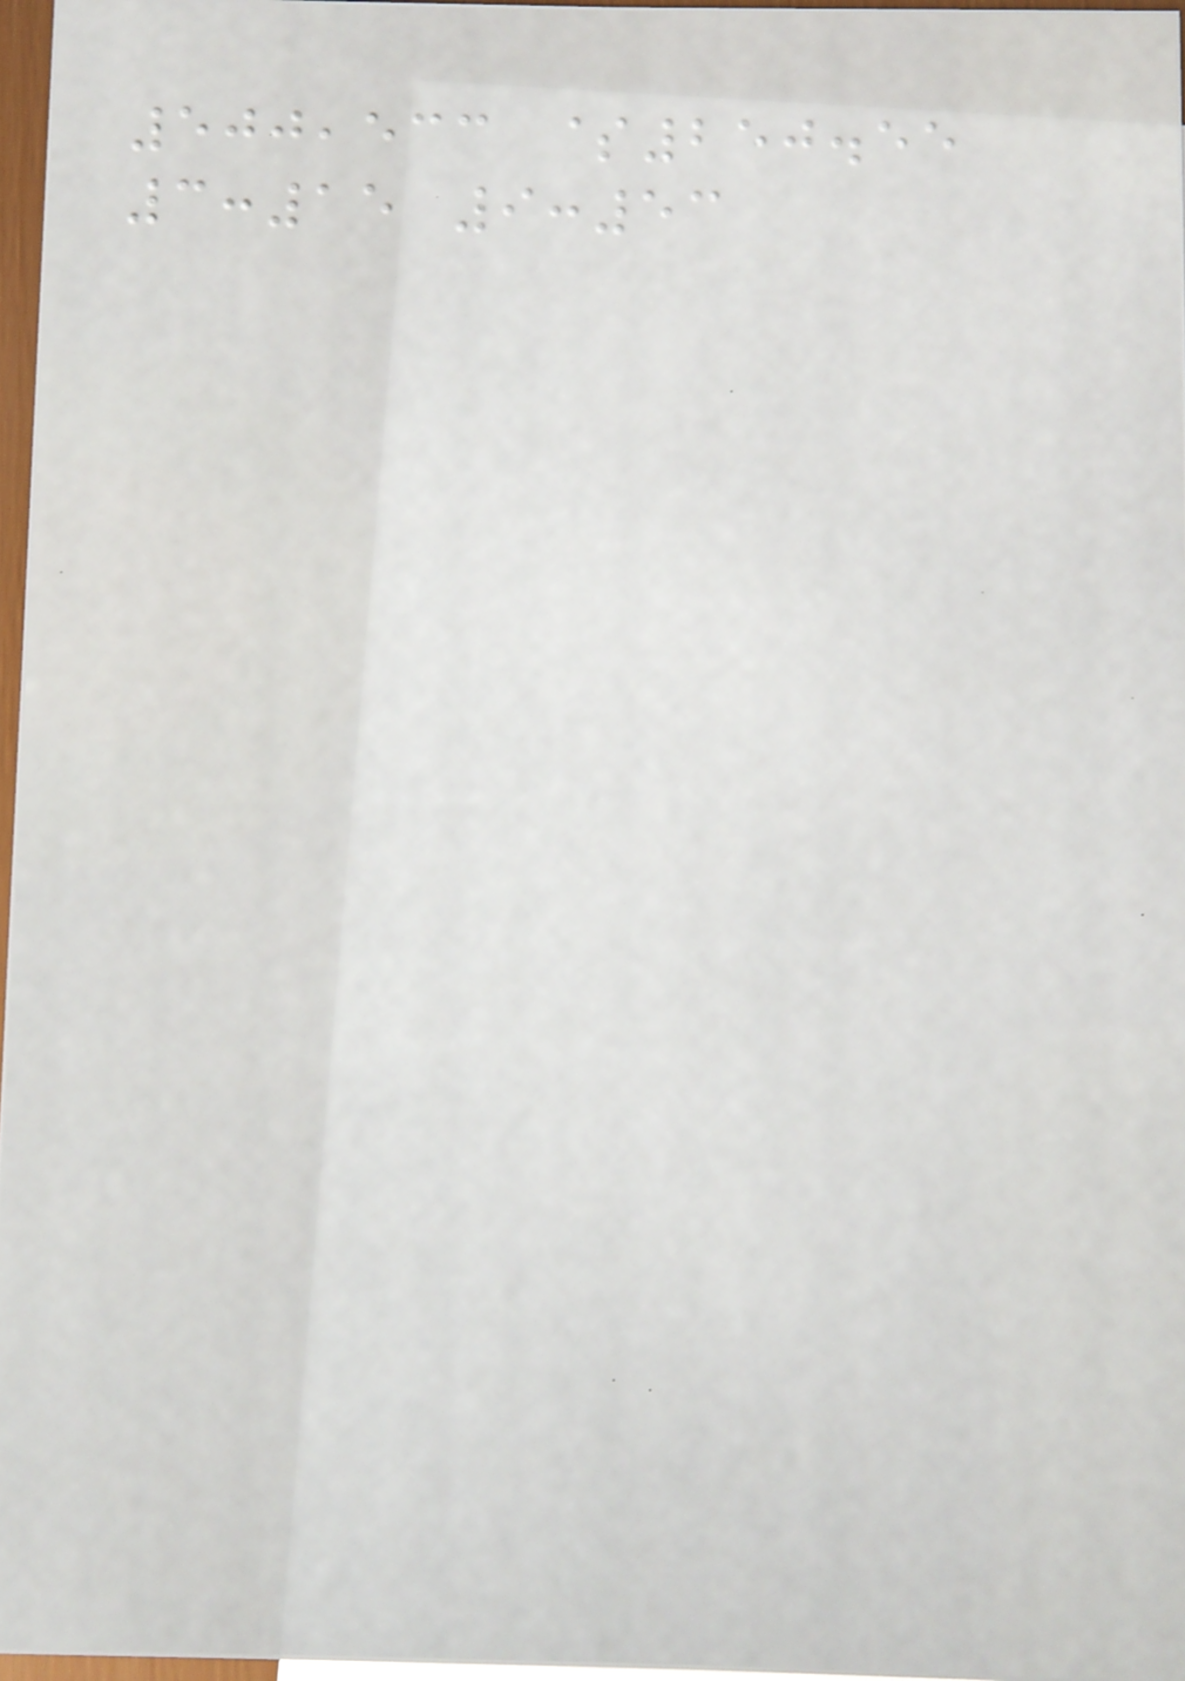500,533 $250.55
3:15 9:53
